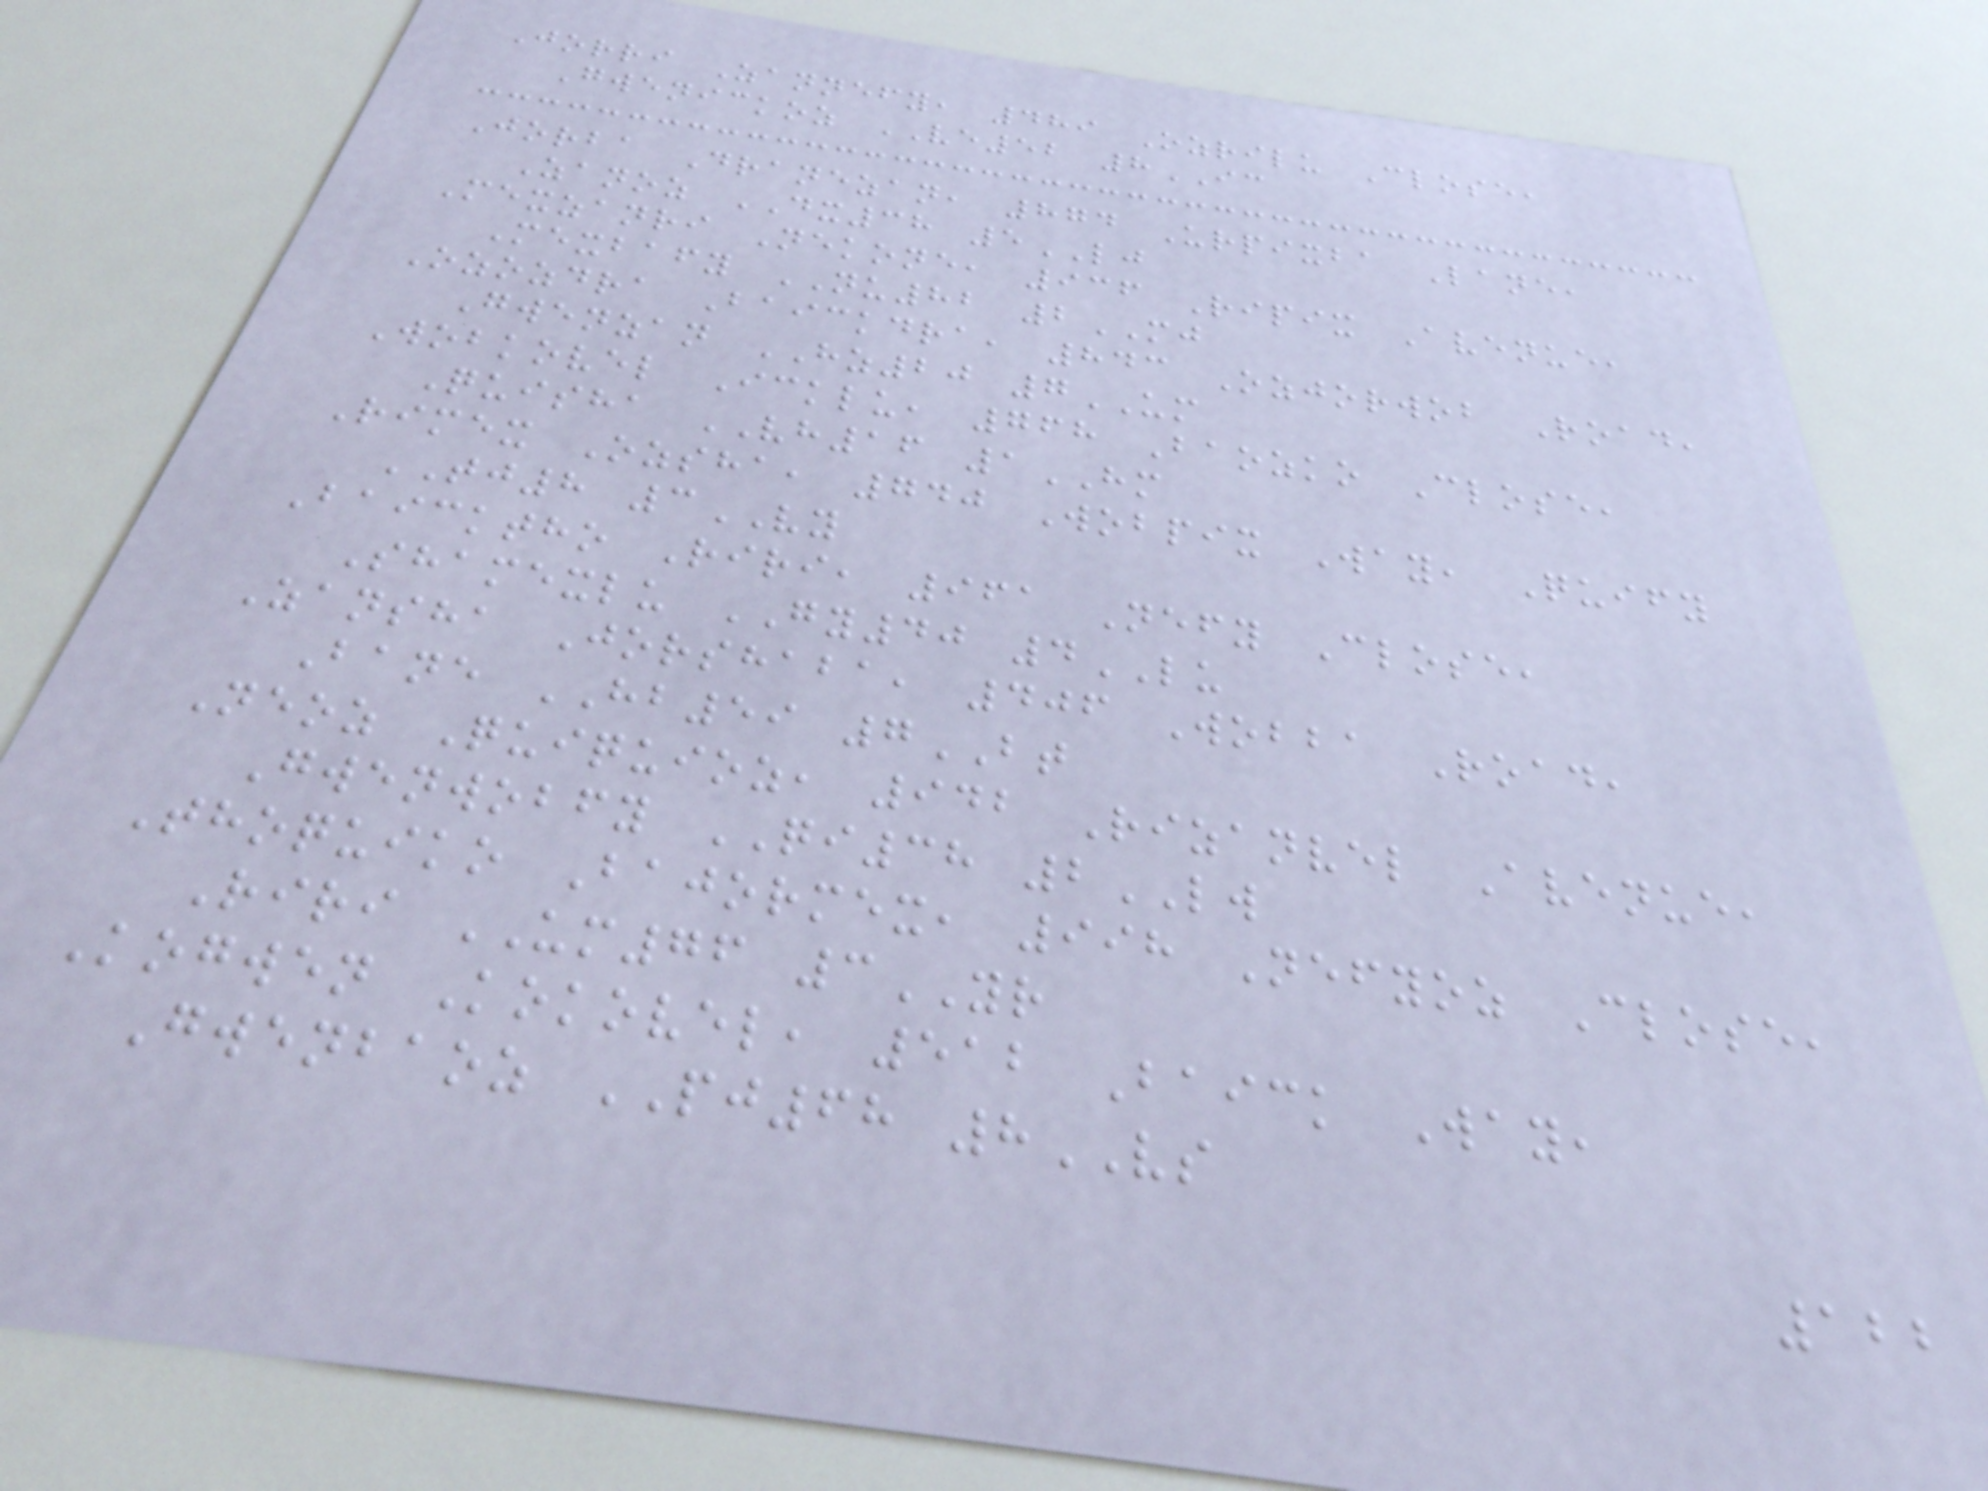Jorri Zannefy, 489 Ozrilu Close,
Gwenickoz VE52 8IC
Jorba Dranezan, 874 Urpixba Lane,
Zanoz DX38 5LJ
Mexzanri Nekone, 936 Ripix Avenue,
Mexbafy NU82 2MJ
Ozozdra Baickdra, 843 Ozjorwob Road,
Gwenzan HZ20 7UM
Wobkovel Icklu, 768 Baozko Close,
Quisha VH16 1HM
Rimex Ozsha, 740 Wobpix Way, Quify
TJ8 3VY
Baicktho Riri, 961 Nefy Close,
Shamexlu GY40 4LU
Zansha Jorshaba, 406 Wobba Road,
Bane HB59 7BT
Neoz Quiquioz, 942 Rizanvel Avenue,
Gwenwobfy QI38 2LW
Thoquiko Bajormex, 998 Nefyoz Close,
Riri UM76 3YR
Kogwen Kokovel, 512 Baick Way,
Gwenbaoz PJ68 8VS
122
